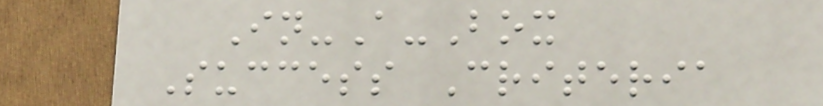In-A-Box
Success Criteria
